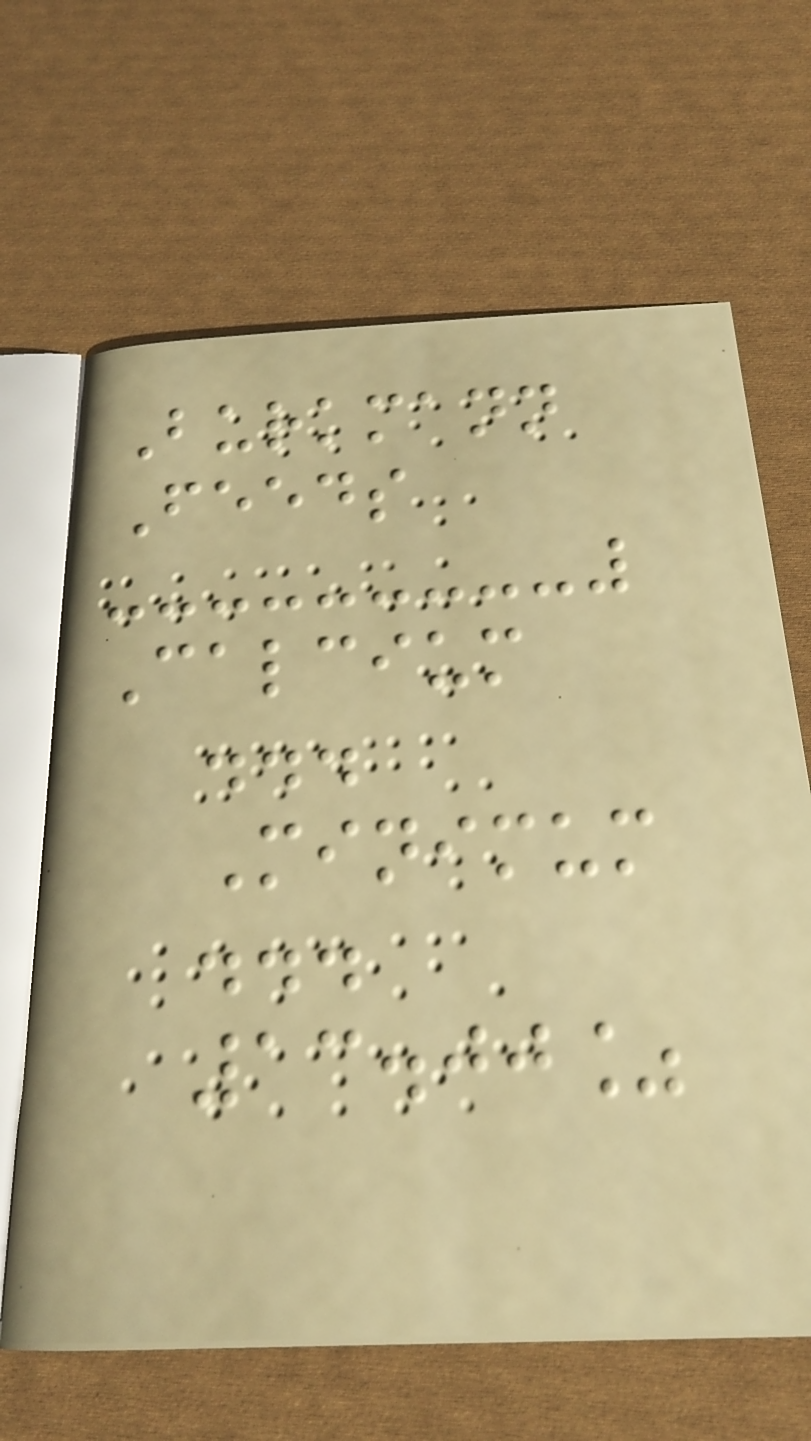Burkmann
Feeds
Calcium
...
Minimum
...
13.00%
